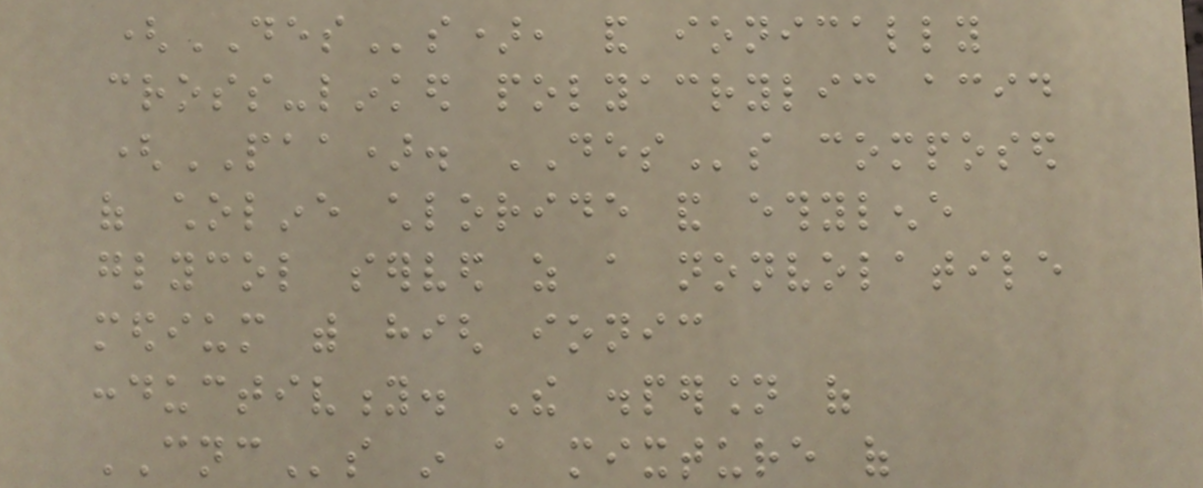(DESs), and ionically
cross-linked polyacrylic acid
(PAA). DESs composed
of choline chloride and ethylene
glycol served as a nonvolatile
medium with high ionic
conductivity. The dispersion of
CNCs in a mixture of
